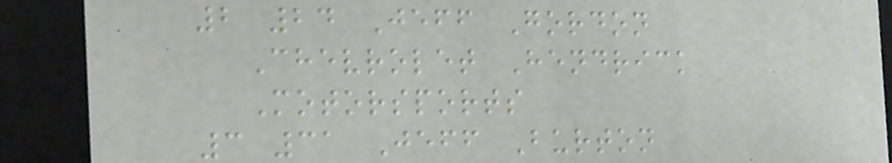2 24 Jeff Gordon
Chevrolet Hendrick
Motorsports
3 31 Jeff Burton
